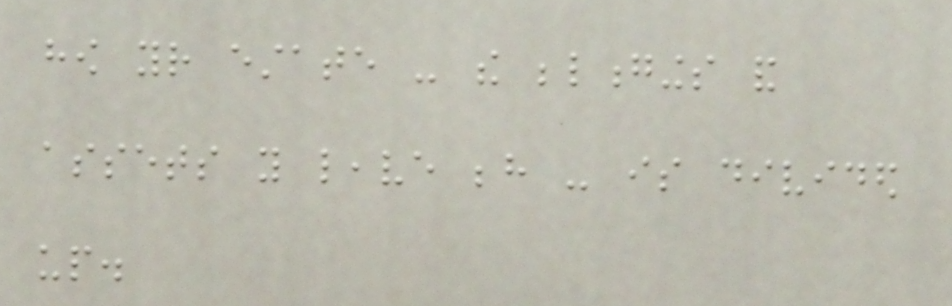how your estate - the belongings and
assets you leave behind - is divided
up.
